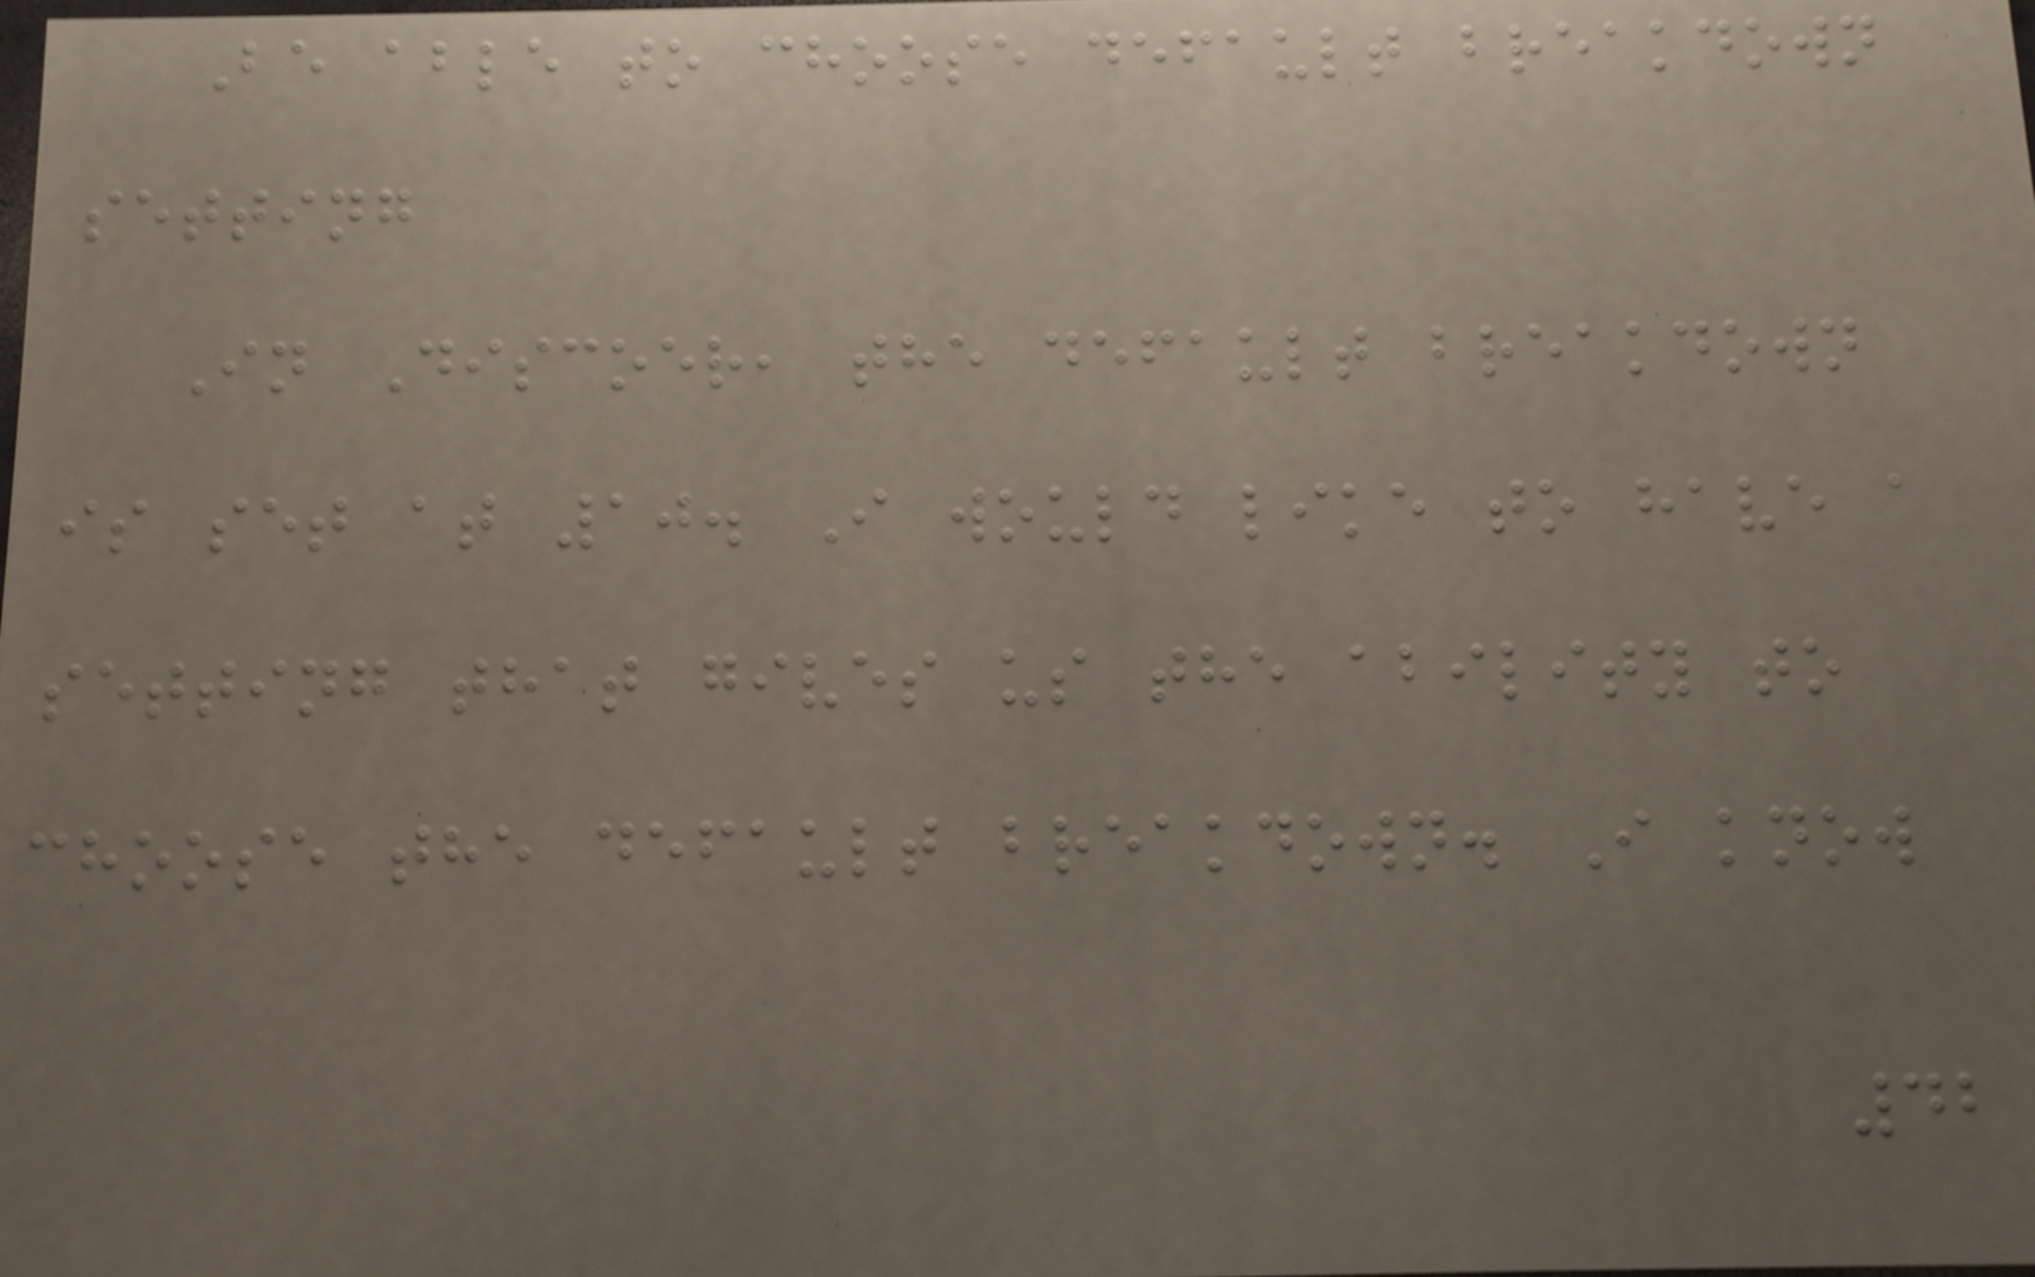Be able to choose default breakdown
setting
In Discoer, the default breakdown
is set at 10. I would like to have a
setting that gives us the ability to
choose the default breakdown. I know
42
